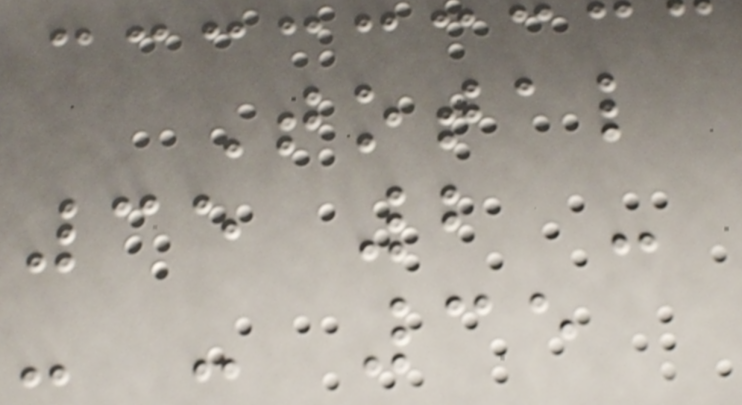Total
35 2 -
- - 35
